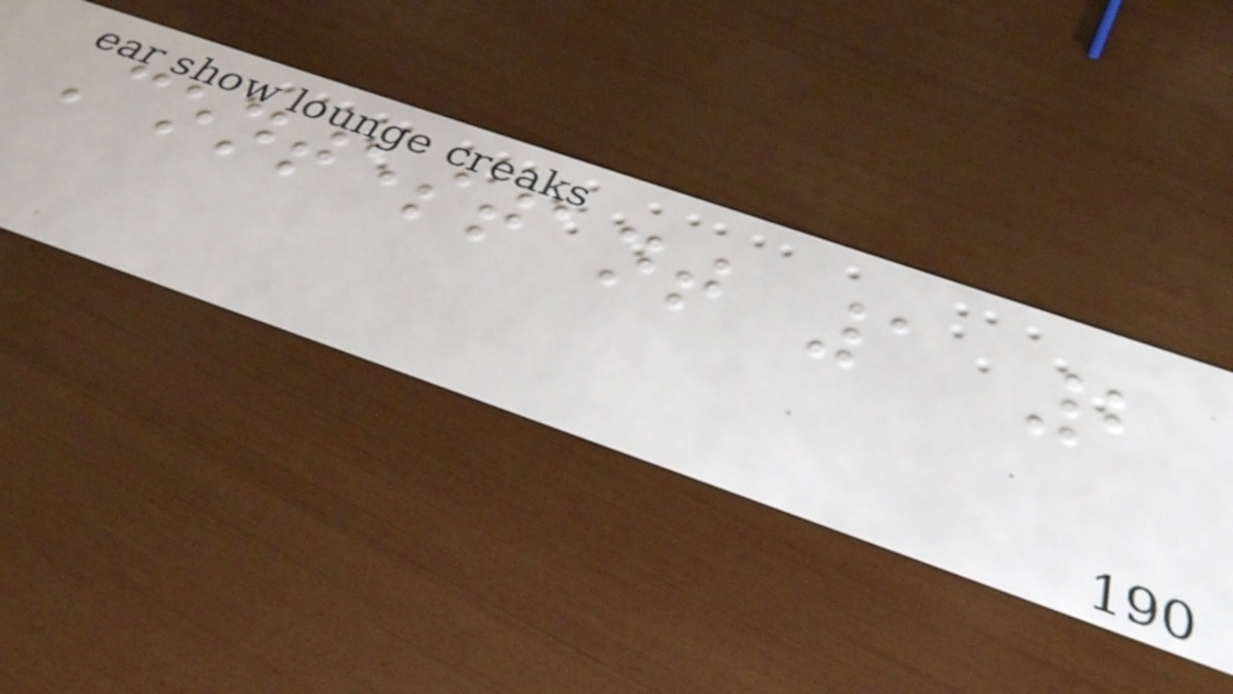Contestant 1 2
